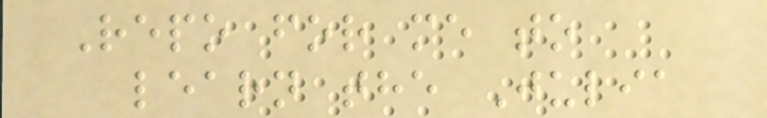Repo for me to
learn the Julia
